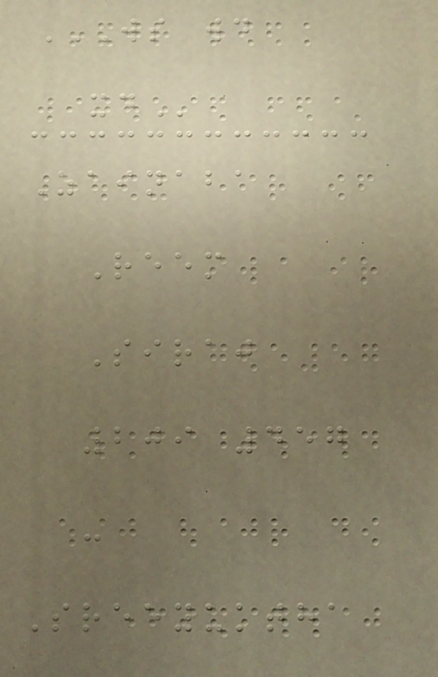WS WD
XD
Zainaba
Reem
Siraj
209 457
-
Sreeyuktha
